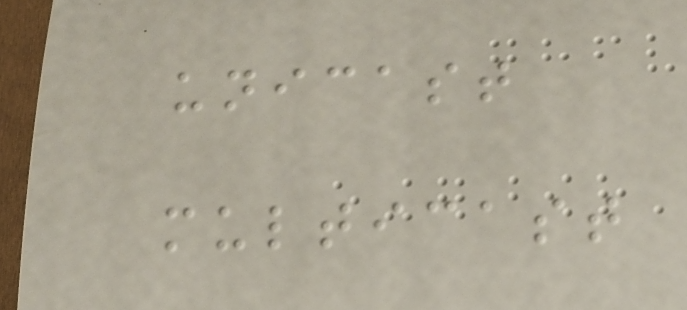unicast
multicast
